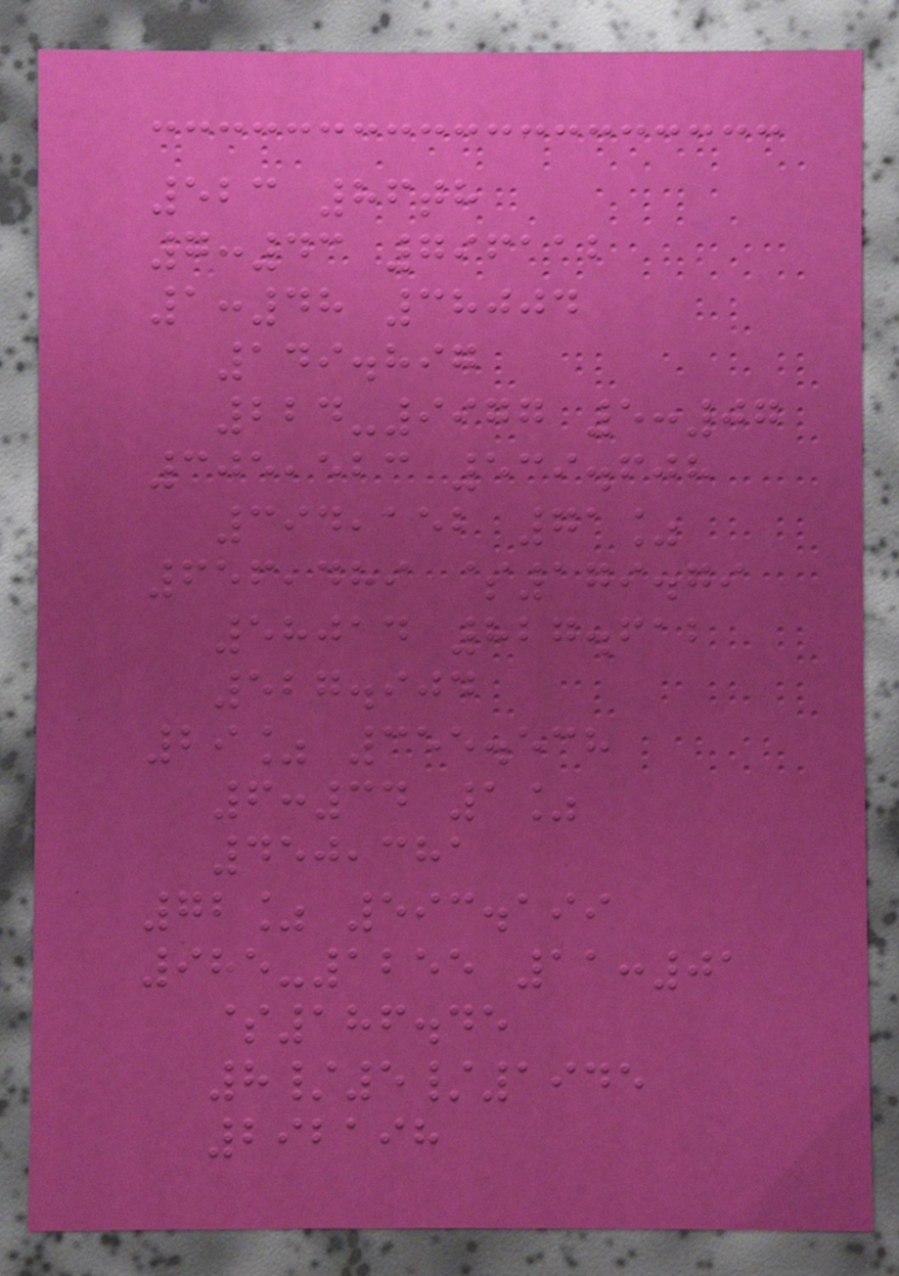523 86th
7:43 796112
1:48 38004
149.897
224-9977 5:07
305,523 539.608
394,152 71%
656,489 $179.79
58014 827.612
527.904
29% 355.538
6:34 1%
450,381
72% 593.199
985-1255 11:01
$186.45
8/5/1945
292198
